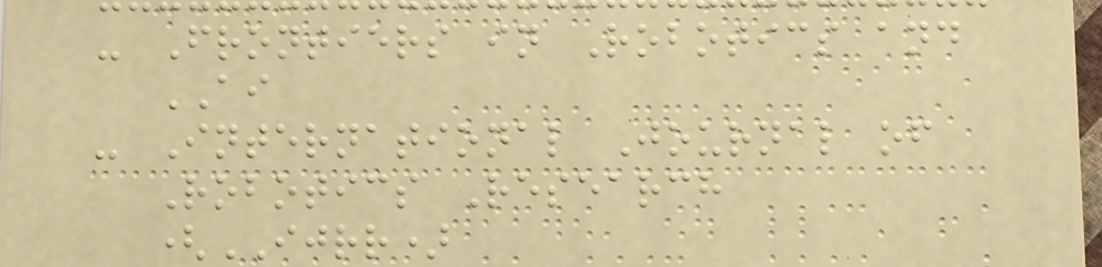- Frontiers in Robotics and
AI
- International Journal of
Robotics Research
(IJRR)
